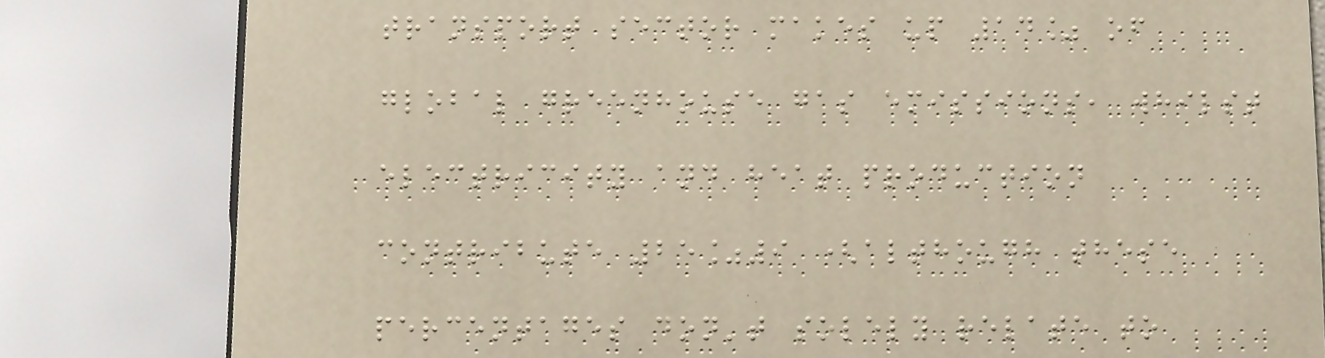transport sector makes up 14% of
global greenhouse gas emissions, whilst
electricity and heat production
contribute 25%9 (although these
percentages don't solely relate to
